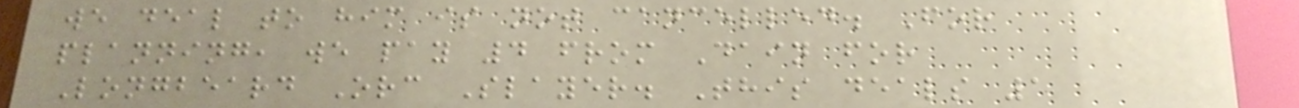we deal to him is not cancelled. For
planning, we pay 4 from Dain for
Longbeard Orc Slayer. This deals 1
